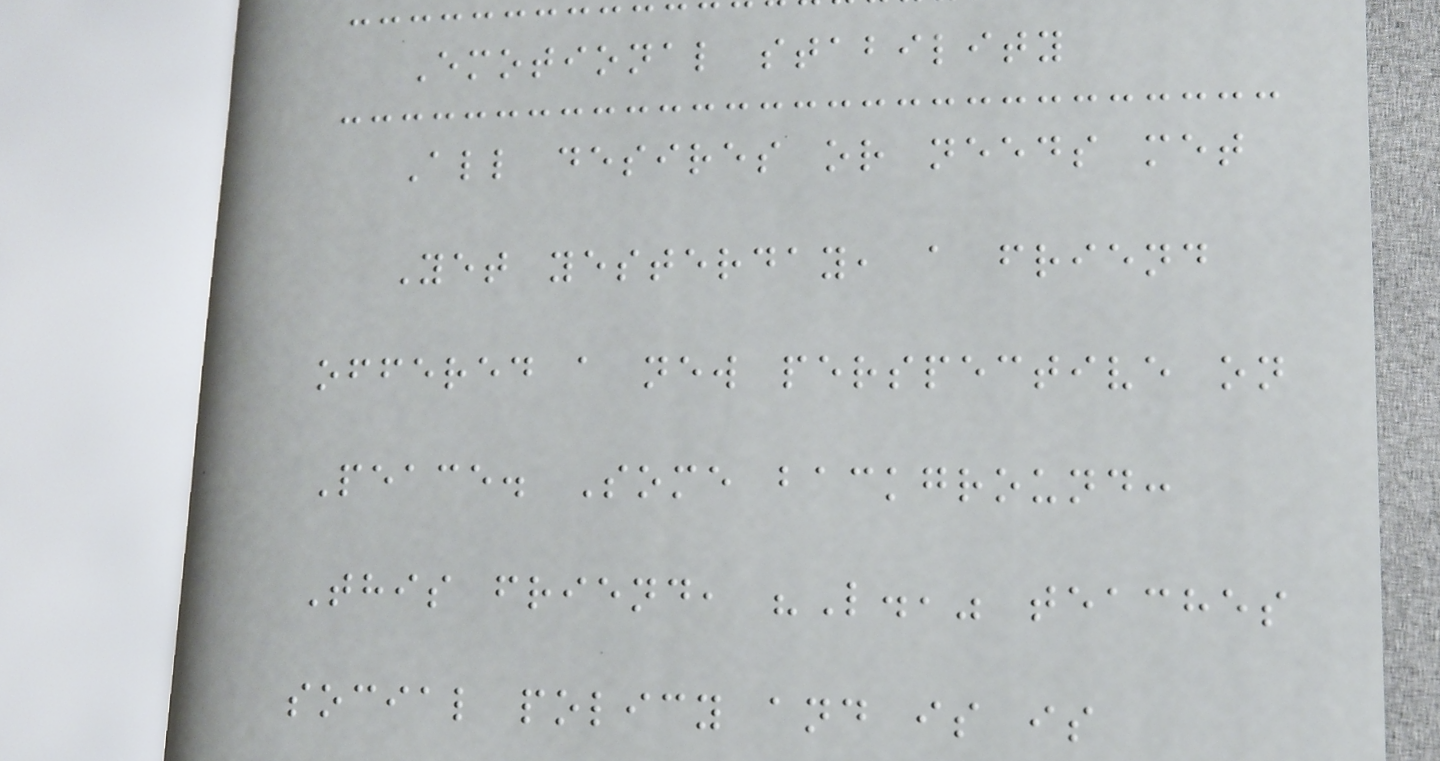Emotional stability
All desires or needs met
Yet yesterday, a friend
offered a new perspective on
Peace. Some background:
This friend, "L.," teaches
social policy and is is
